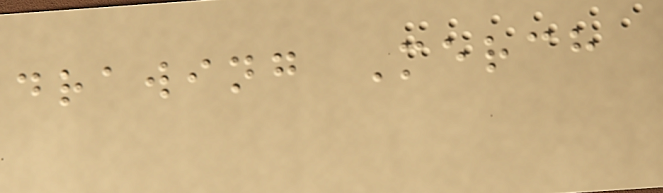drawing Merch
